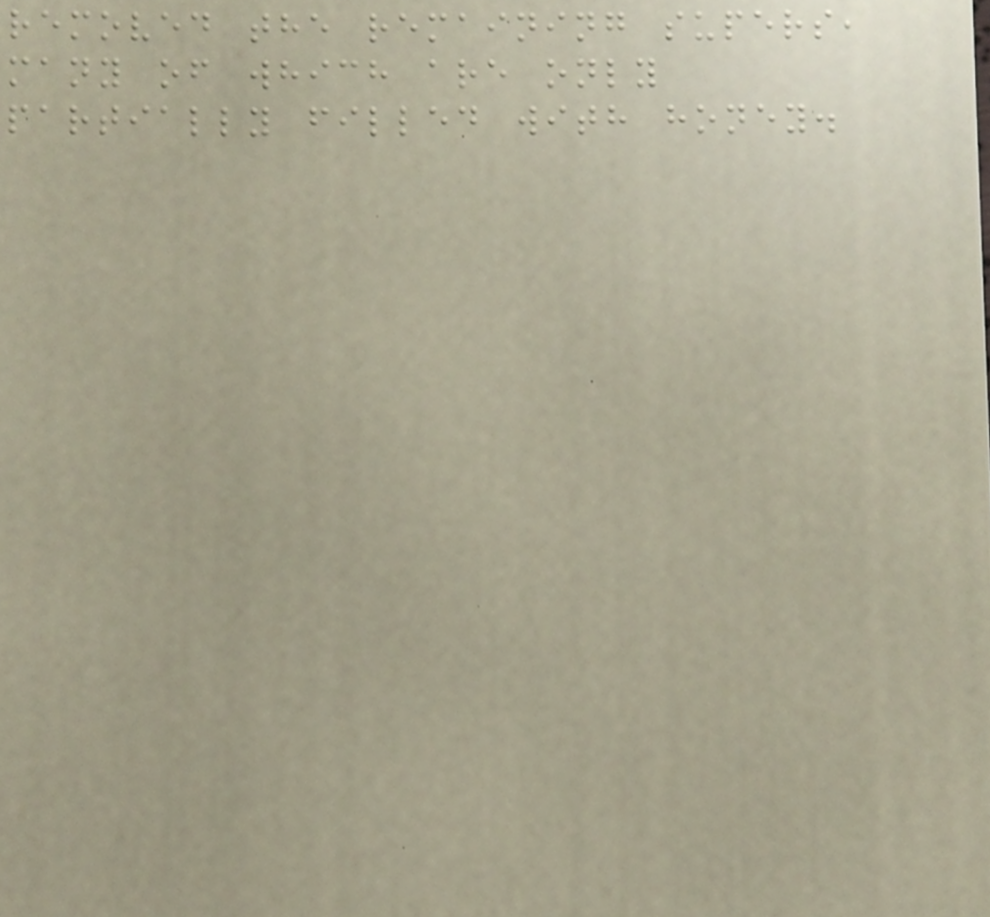removed the remaining supers,
many of which are only
partially filled with honey.
